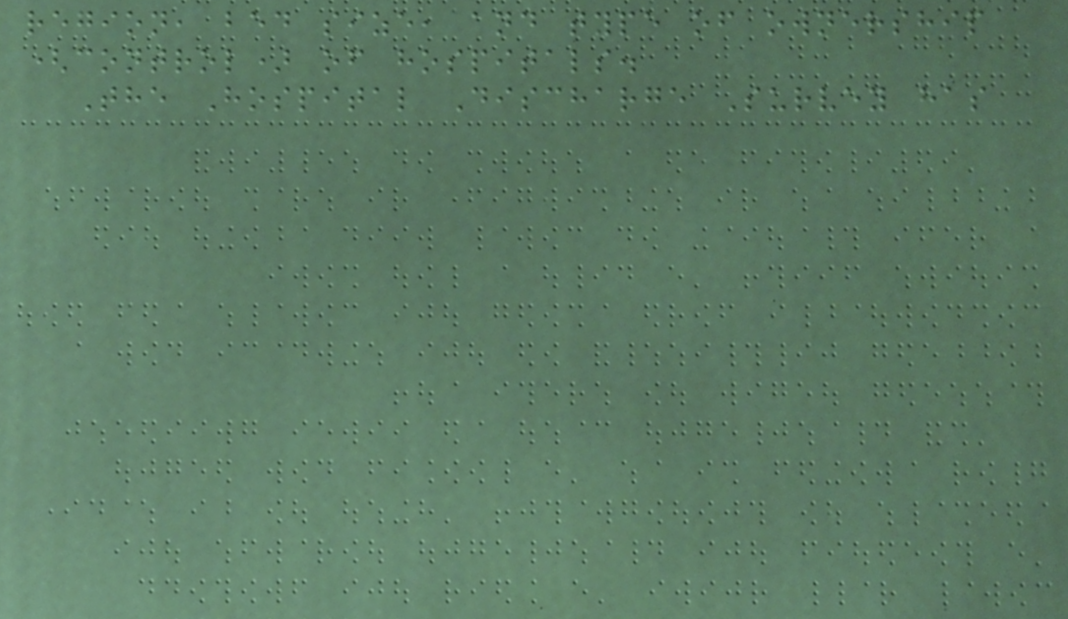region, bed size, and type of ownership
(control) of hospitals.
The Hospital Discharge Survey has
